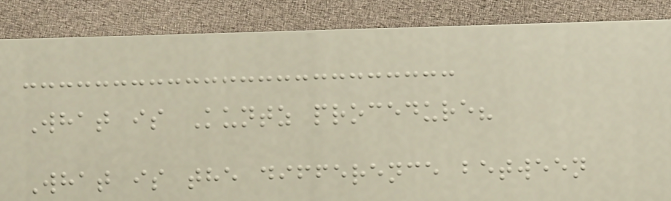What is Kuntz procedure?
What is the difference between
